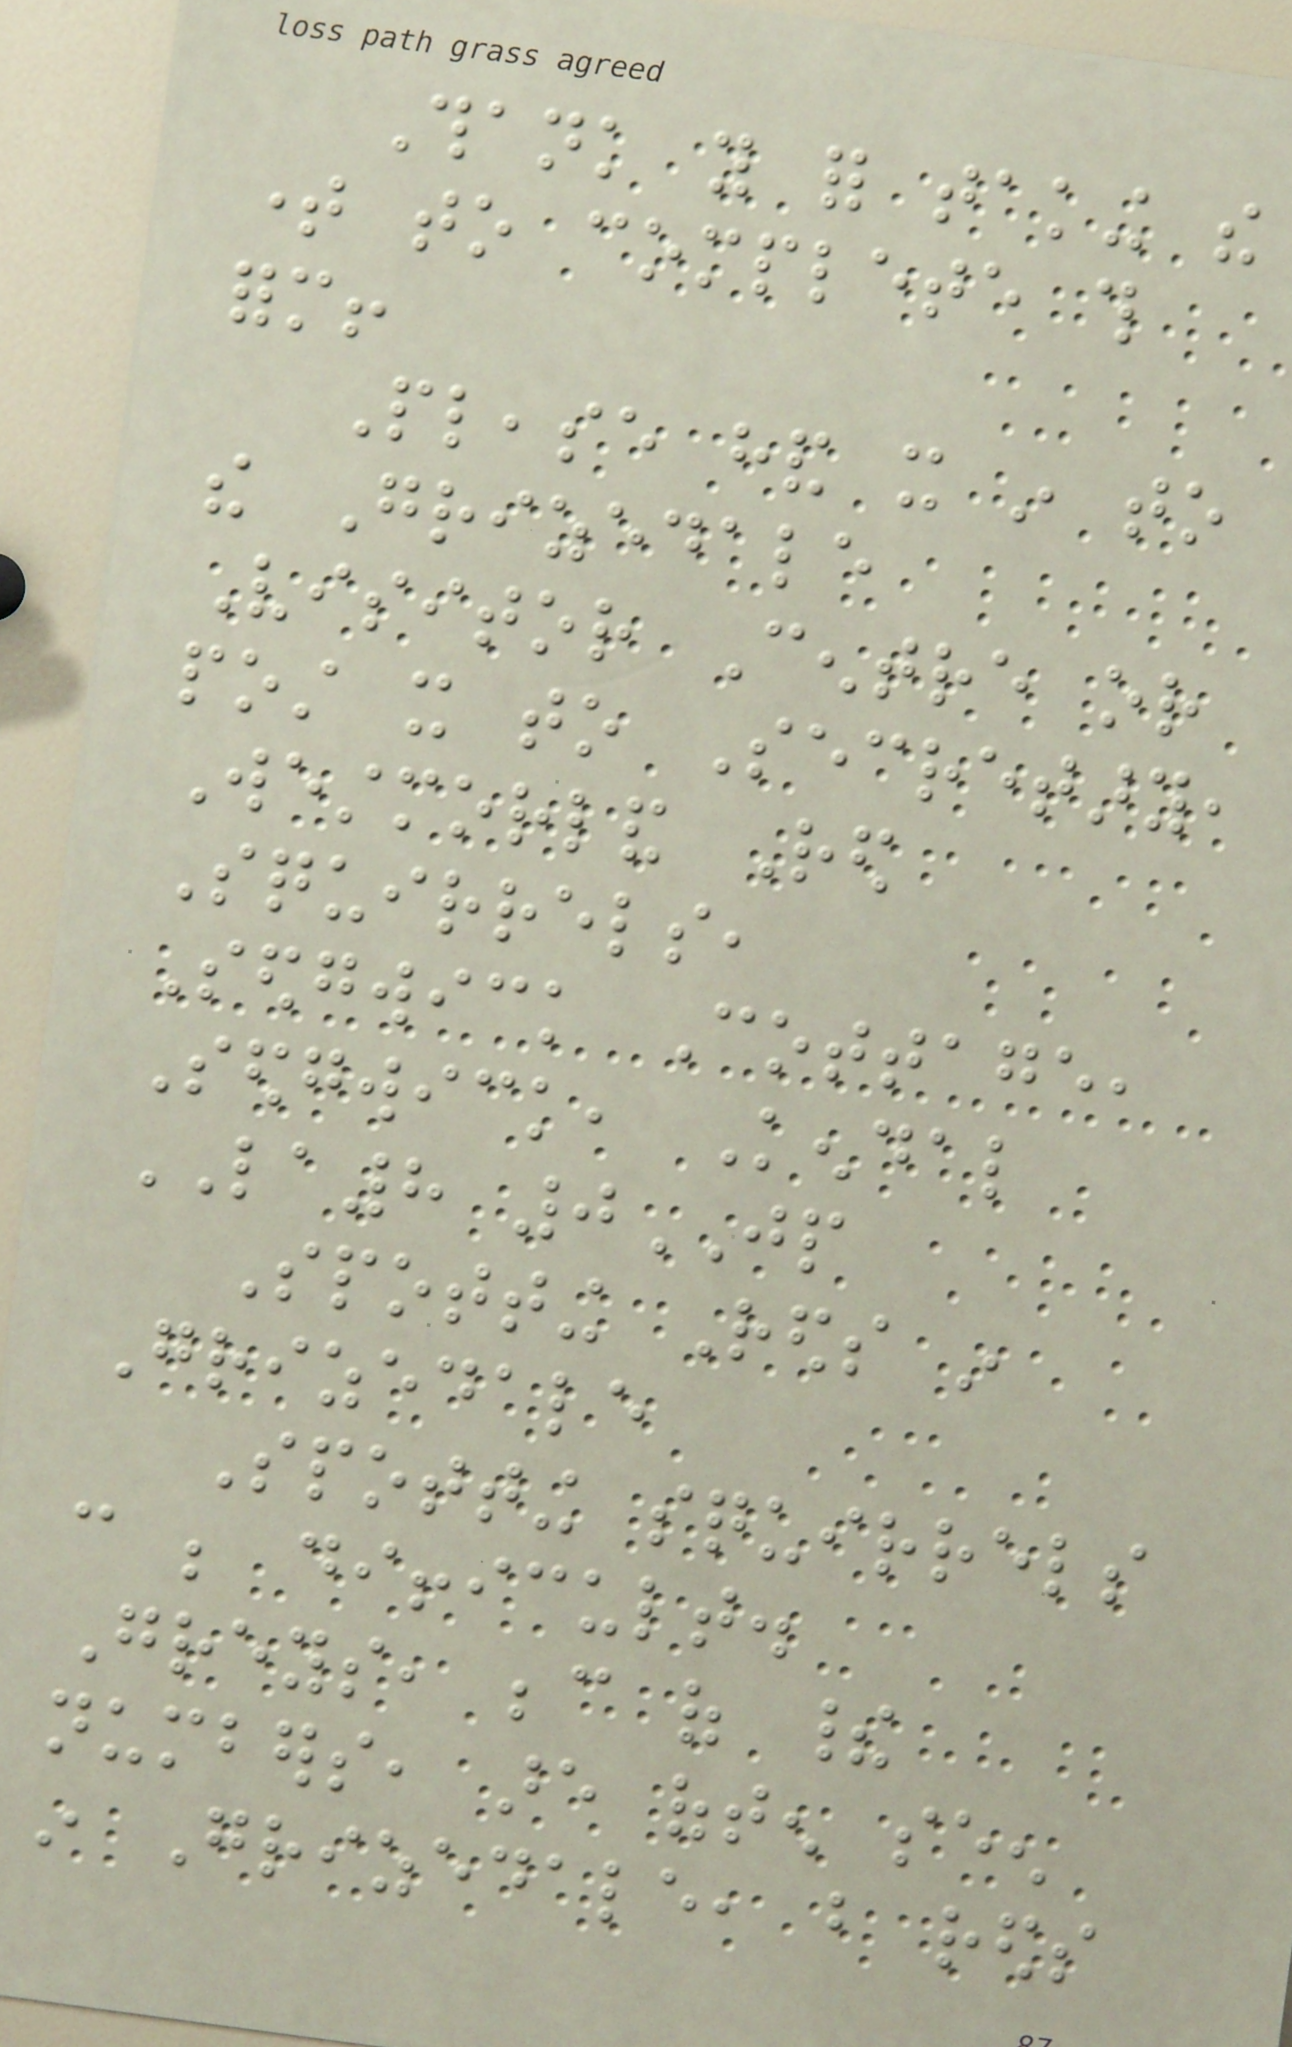Thank you for taking the
time to complete this
form!
Please hand it in to
the Grizedale
Visitor Centre or
post it to Secretary,
Westmorland Red
Squirrels,
Sedgwick Cottage,
Sedgwick, Kendal
LA8 0JP
Spotting Reds in
Grizedale
Spotting squirrels
can be difficult.
Greys, because of their
numbers, are often seen
in Grizedale, but reds
